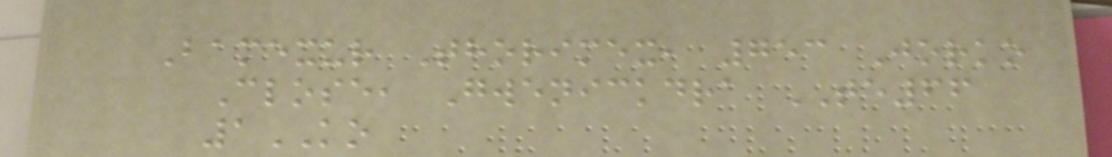Bamexur Thorimex, 753 Jorko
Close, Gwenickdra TE66
1KO
